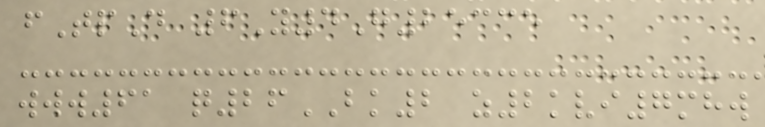fTpD 6Y4G25335
www61 q26BK2 z2kvi7mhw
